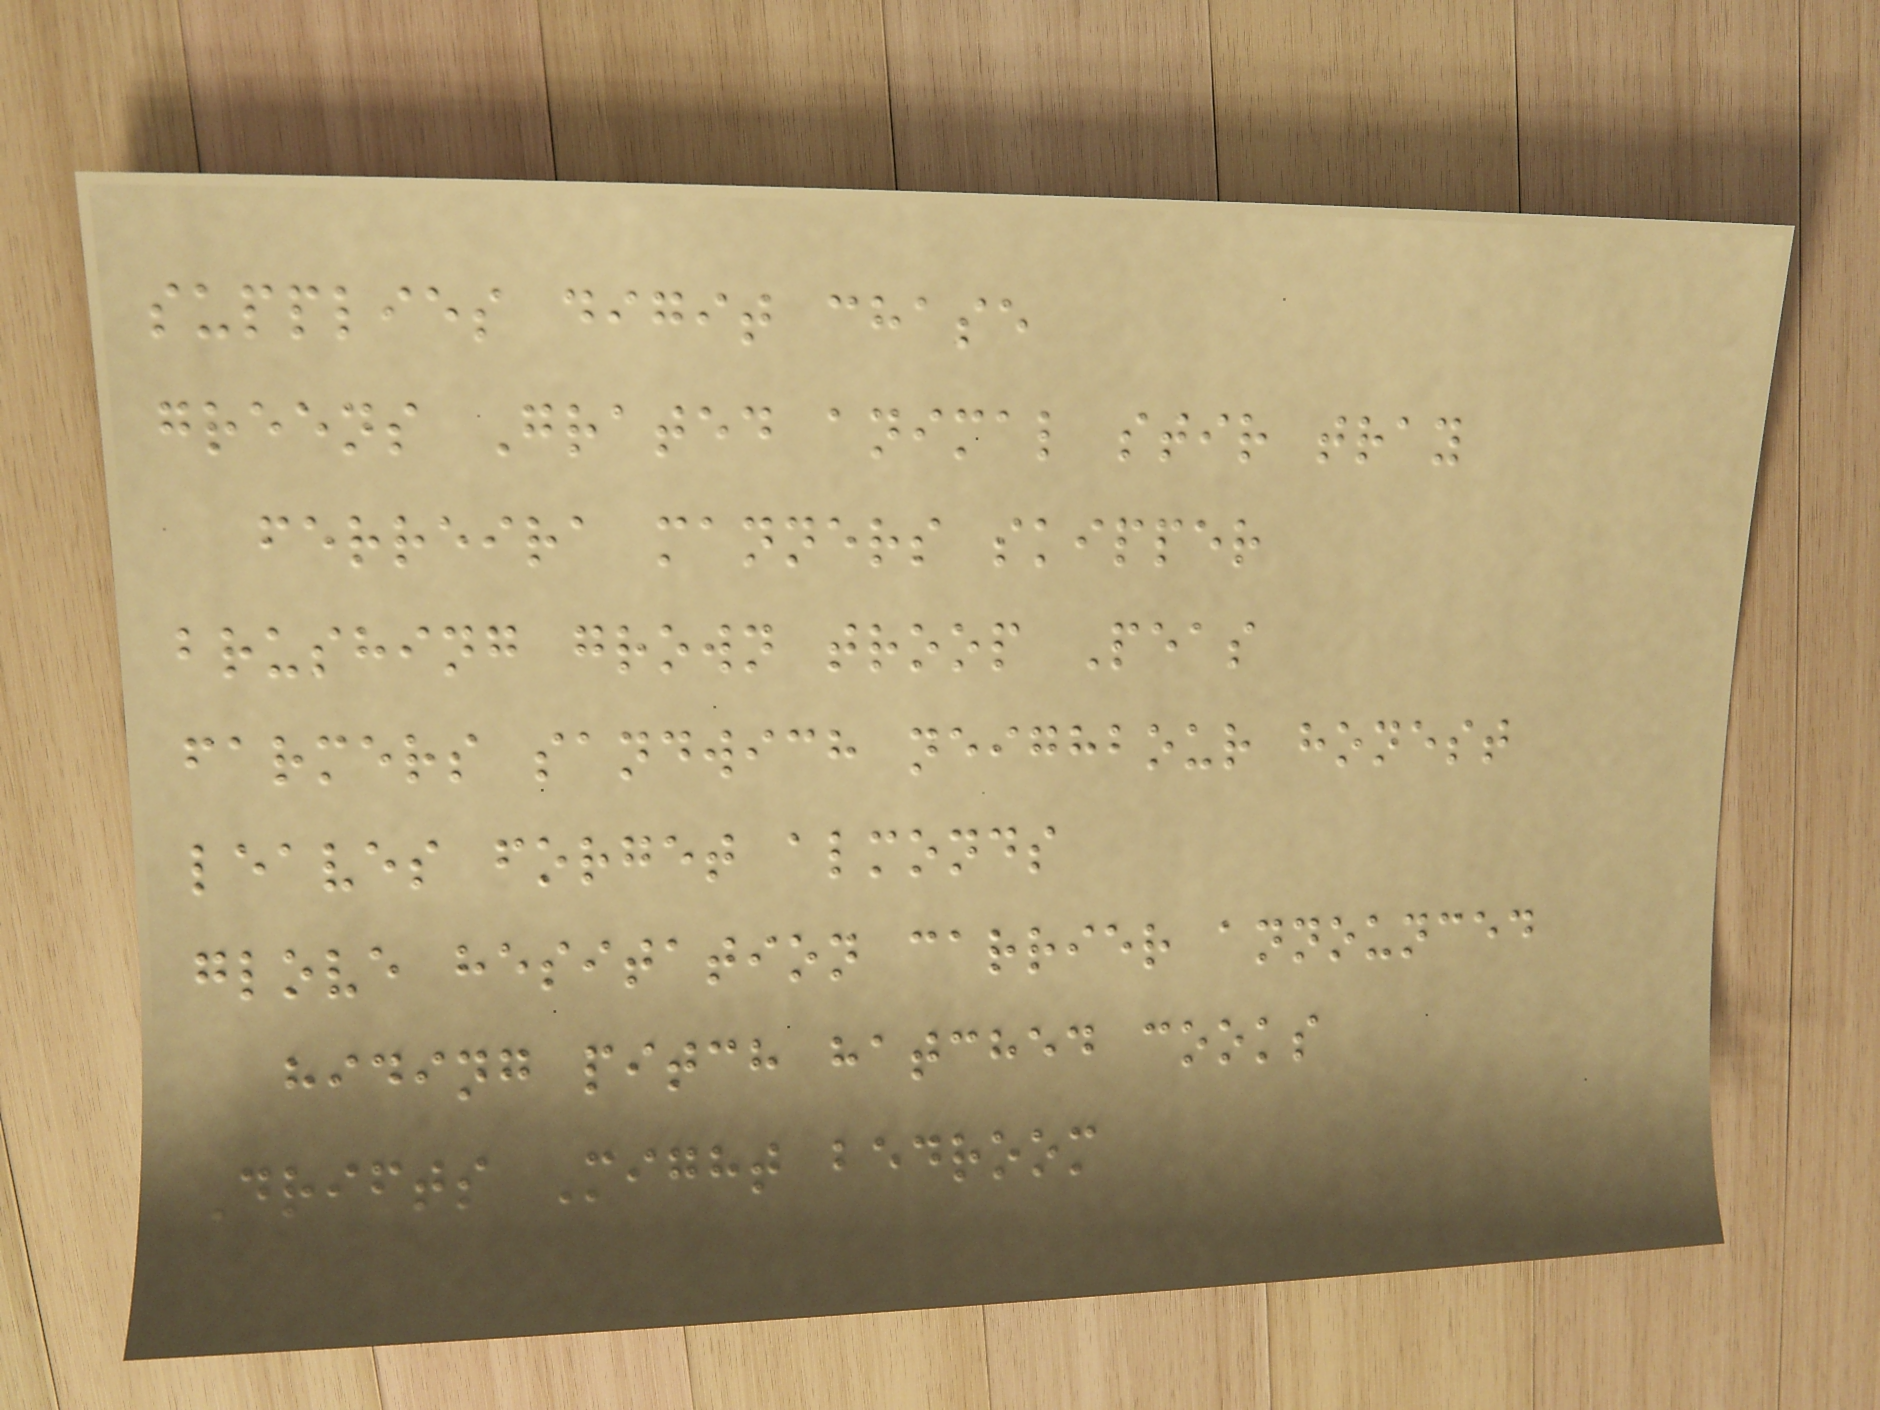supplies digit chase
greens Grated animal stir tray
ferreira manners skipper
brushing grown troop Peas
farmers sandwich neighbour honest
leaves forget almonds
glove hesitation carrier announced
hiding pitch hatched cooks
Drifts Might bedroom
